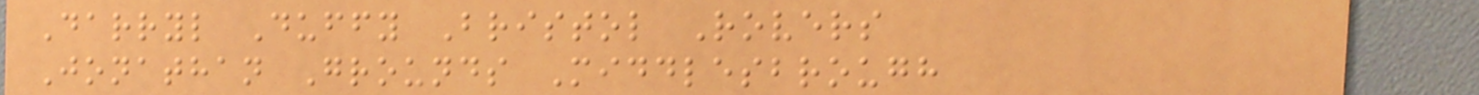Darryl Duffy Bristol Rovers
Jonathan Grounds Middlesbrough
